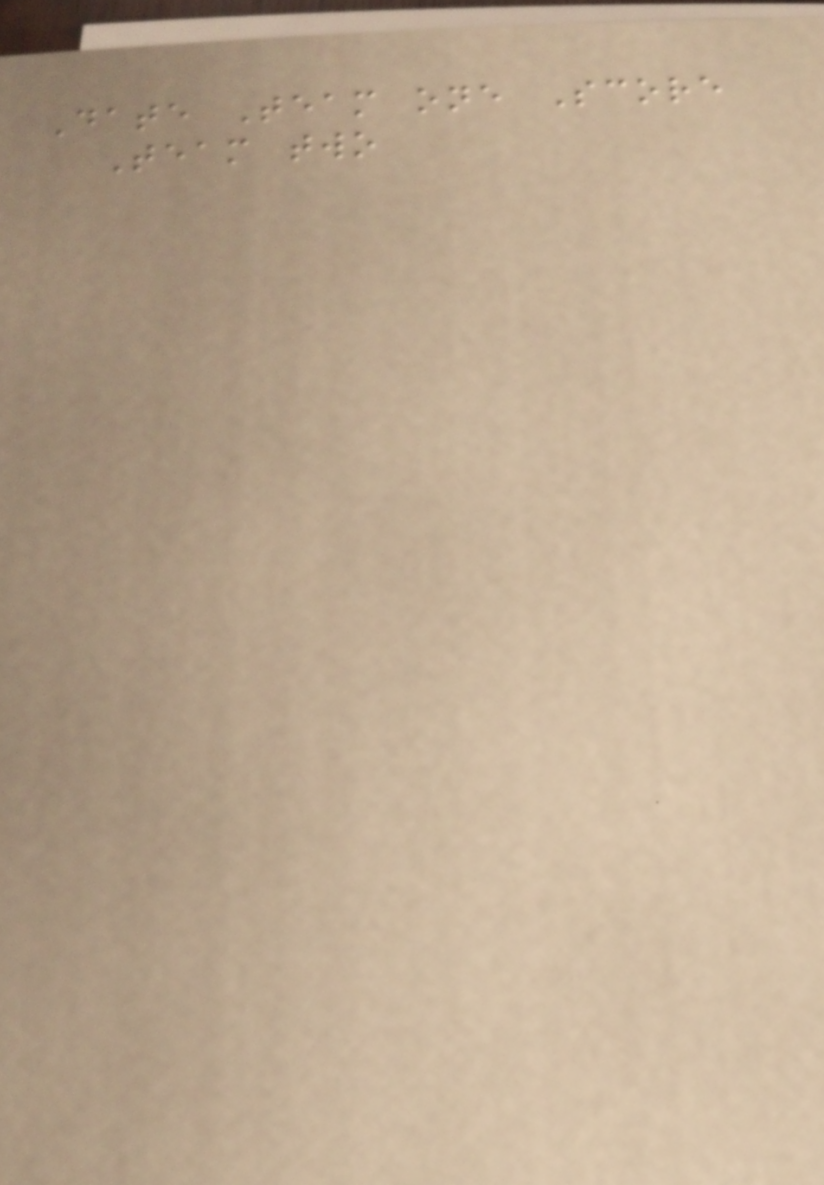Date Team one Score
Team two
